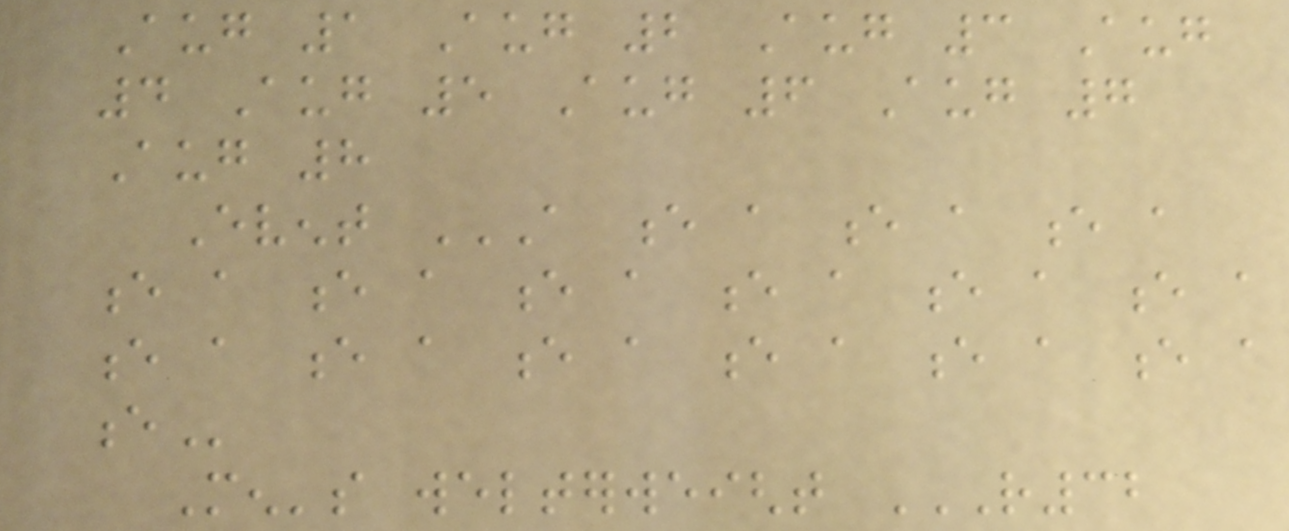Aug 1 Aug 2 Aug 3 Aug
4 Aug 5 Aug 6 Aug 7
Aug 8
Event A E A E A E A
E A E A E A E A E A E A
E A E A E A E A E A E A
E
Men's welterweight R32
